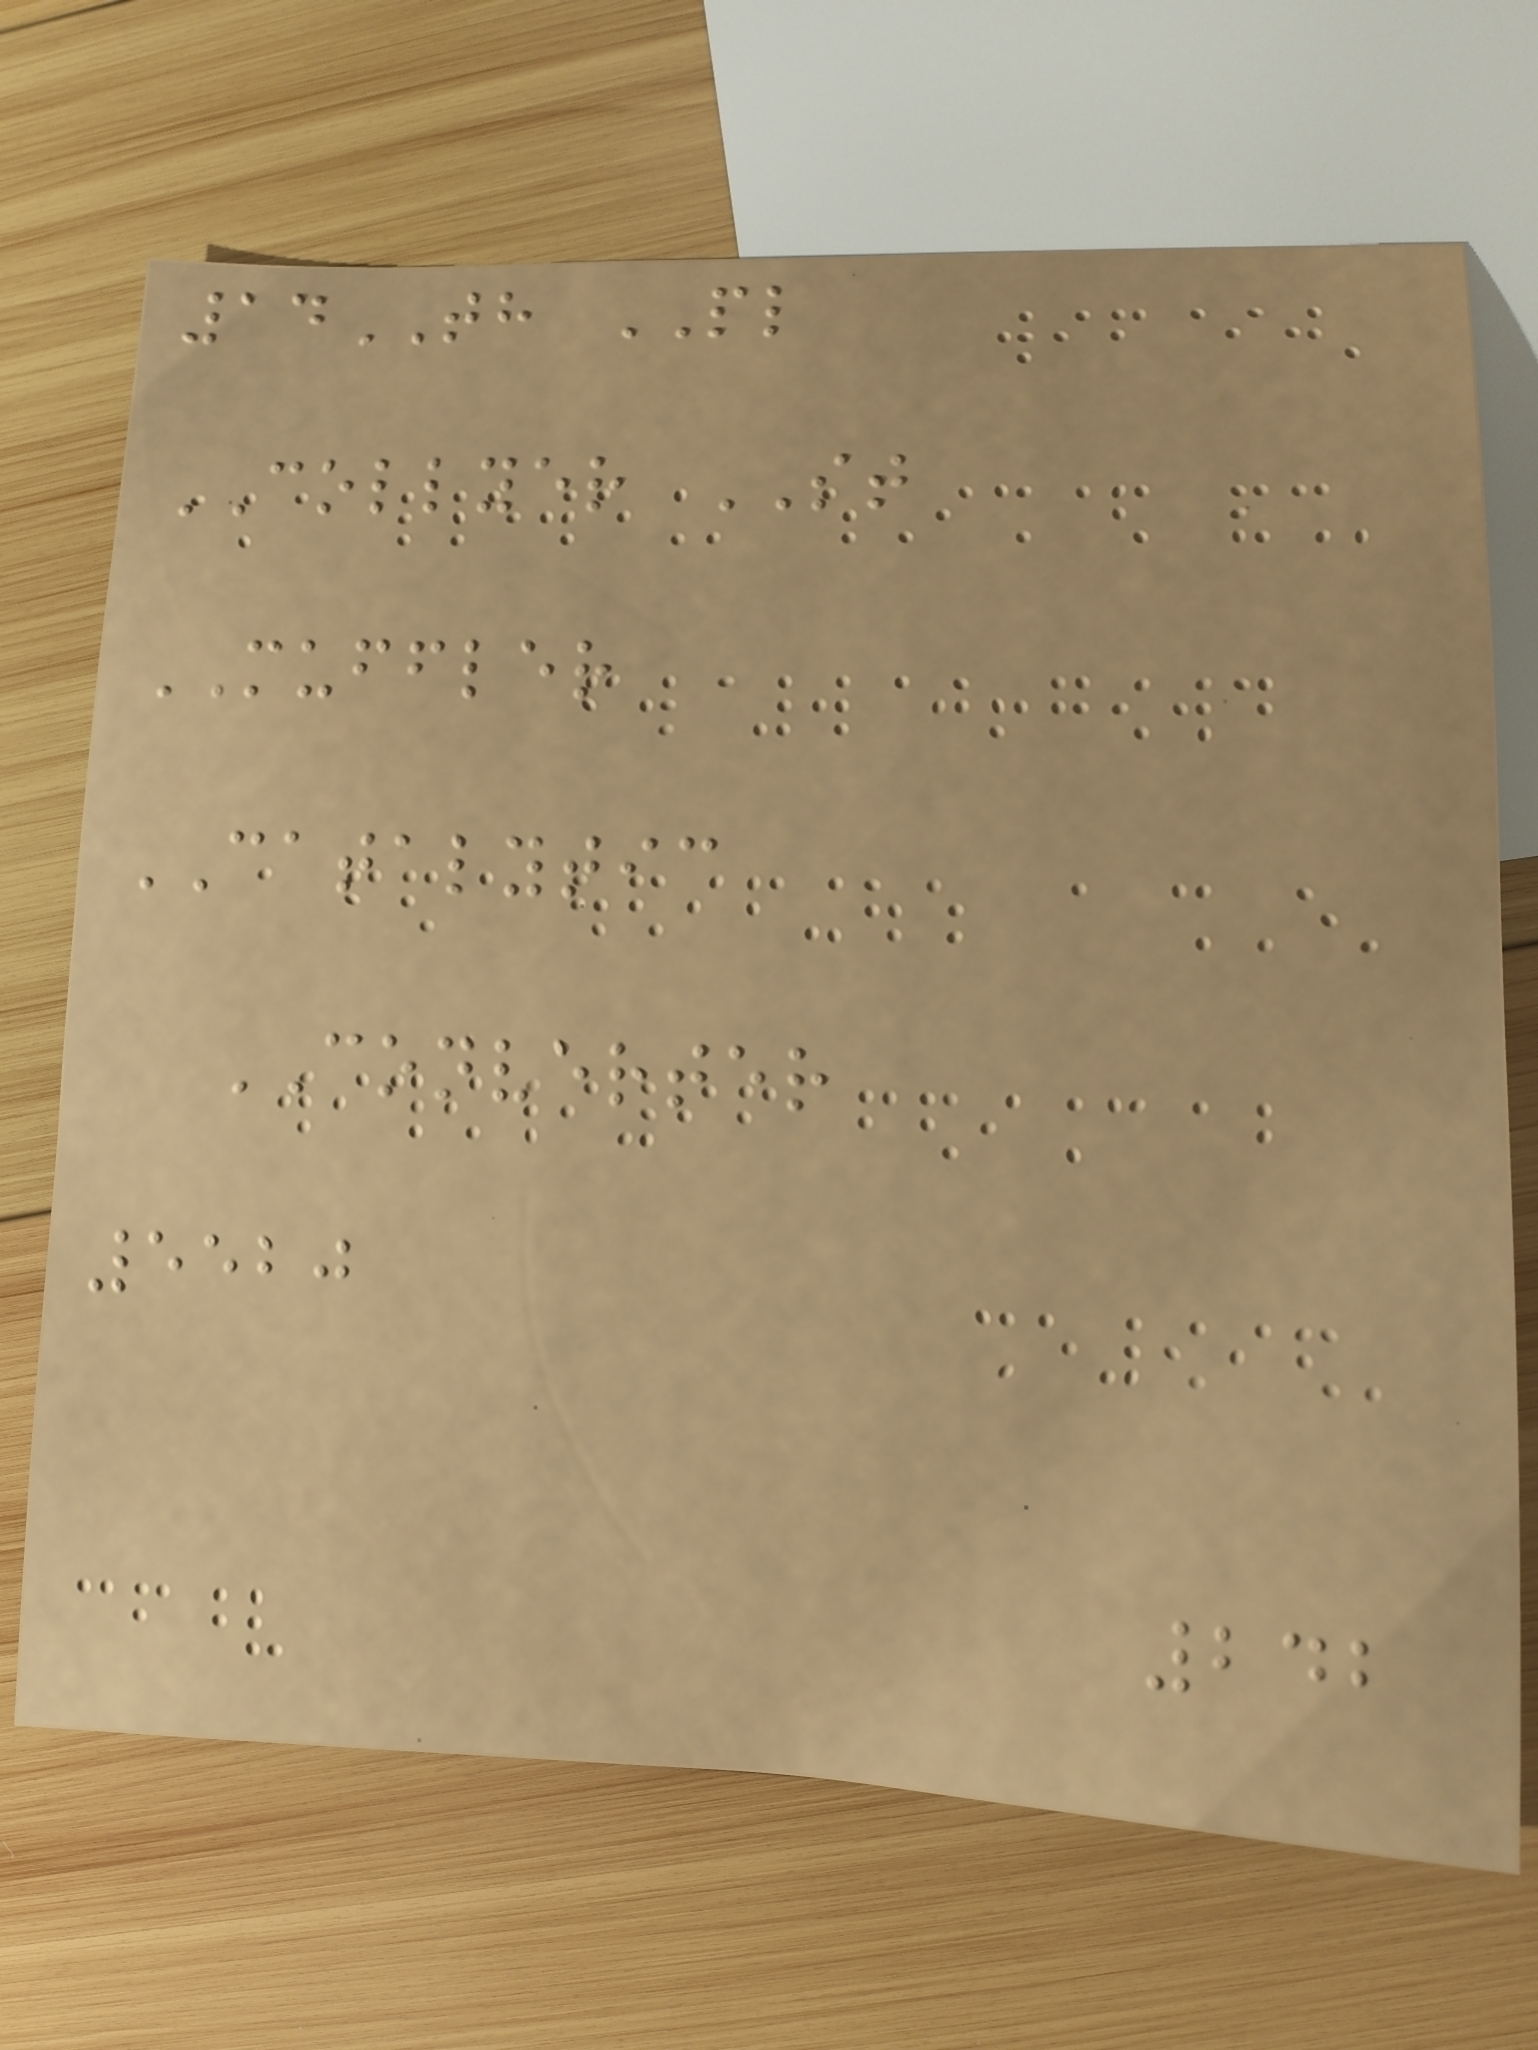14TH PL
COLLYER ST
MUFFLER
CATALYTIC
CONVERTER
5520
242
